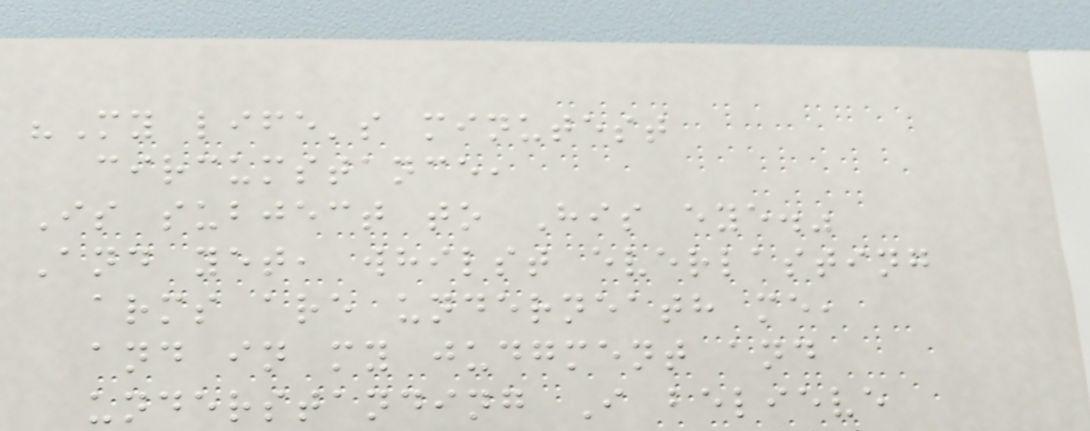"My life's minutest
circumstance,
Is subject to His eye."
And yet, whilst everlasting
arms are underneath me,
and in my judgment and
understanding I believe
